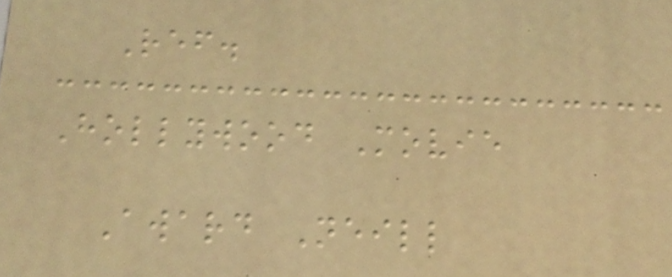Ref.
Hollywood Movie
Award Neill
